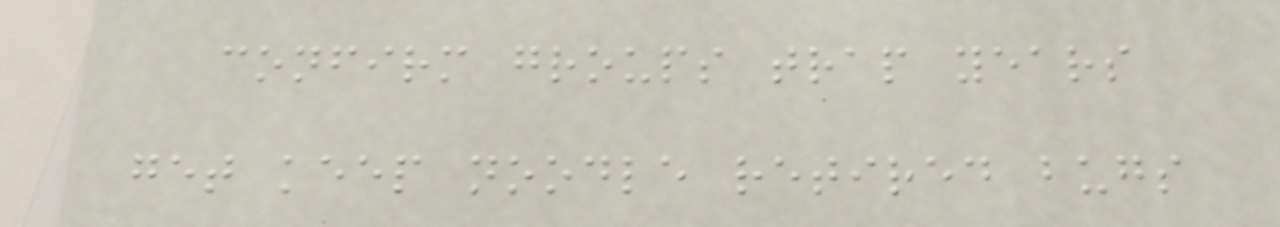confirm groups trap years
get keep noodle retired bugs
